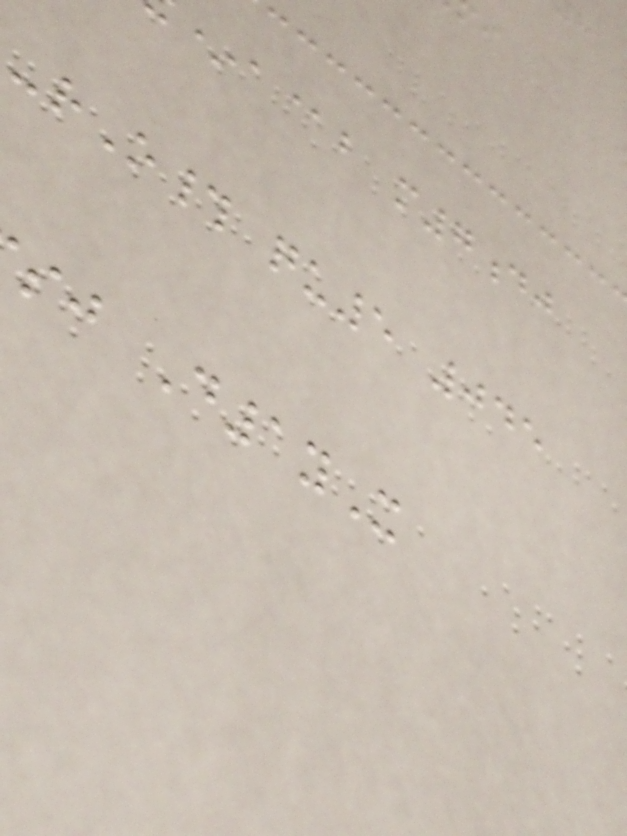*a@b m7dj
-rO# qu5 045
sj D1yX
